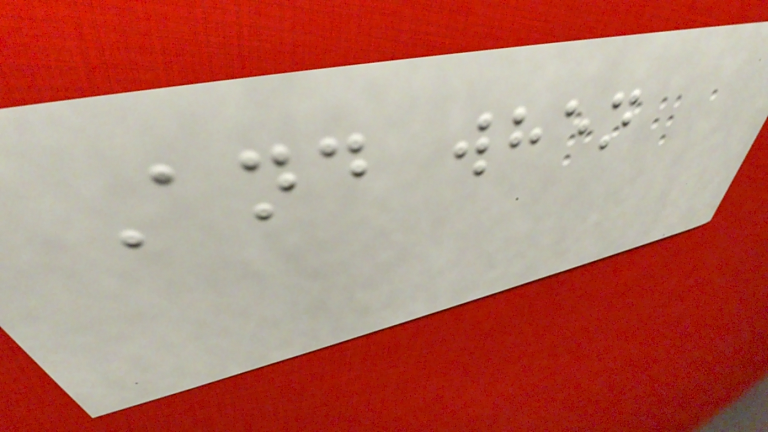And when
